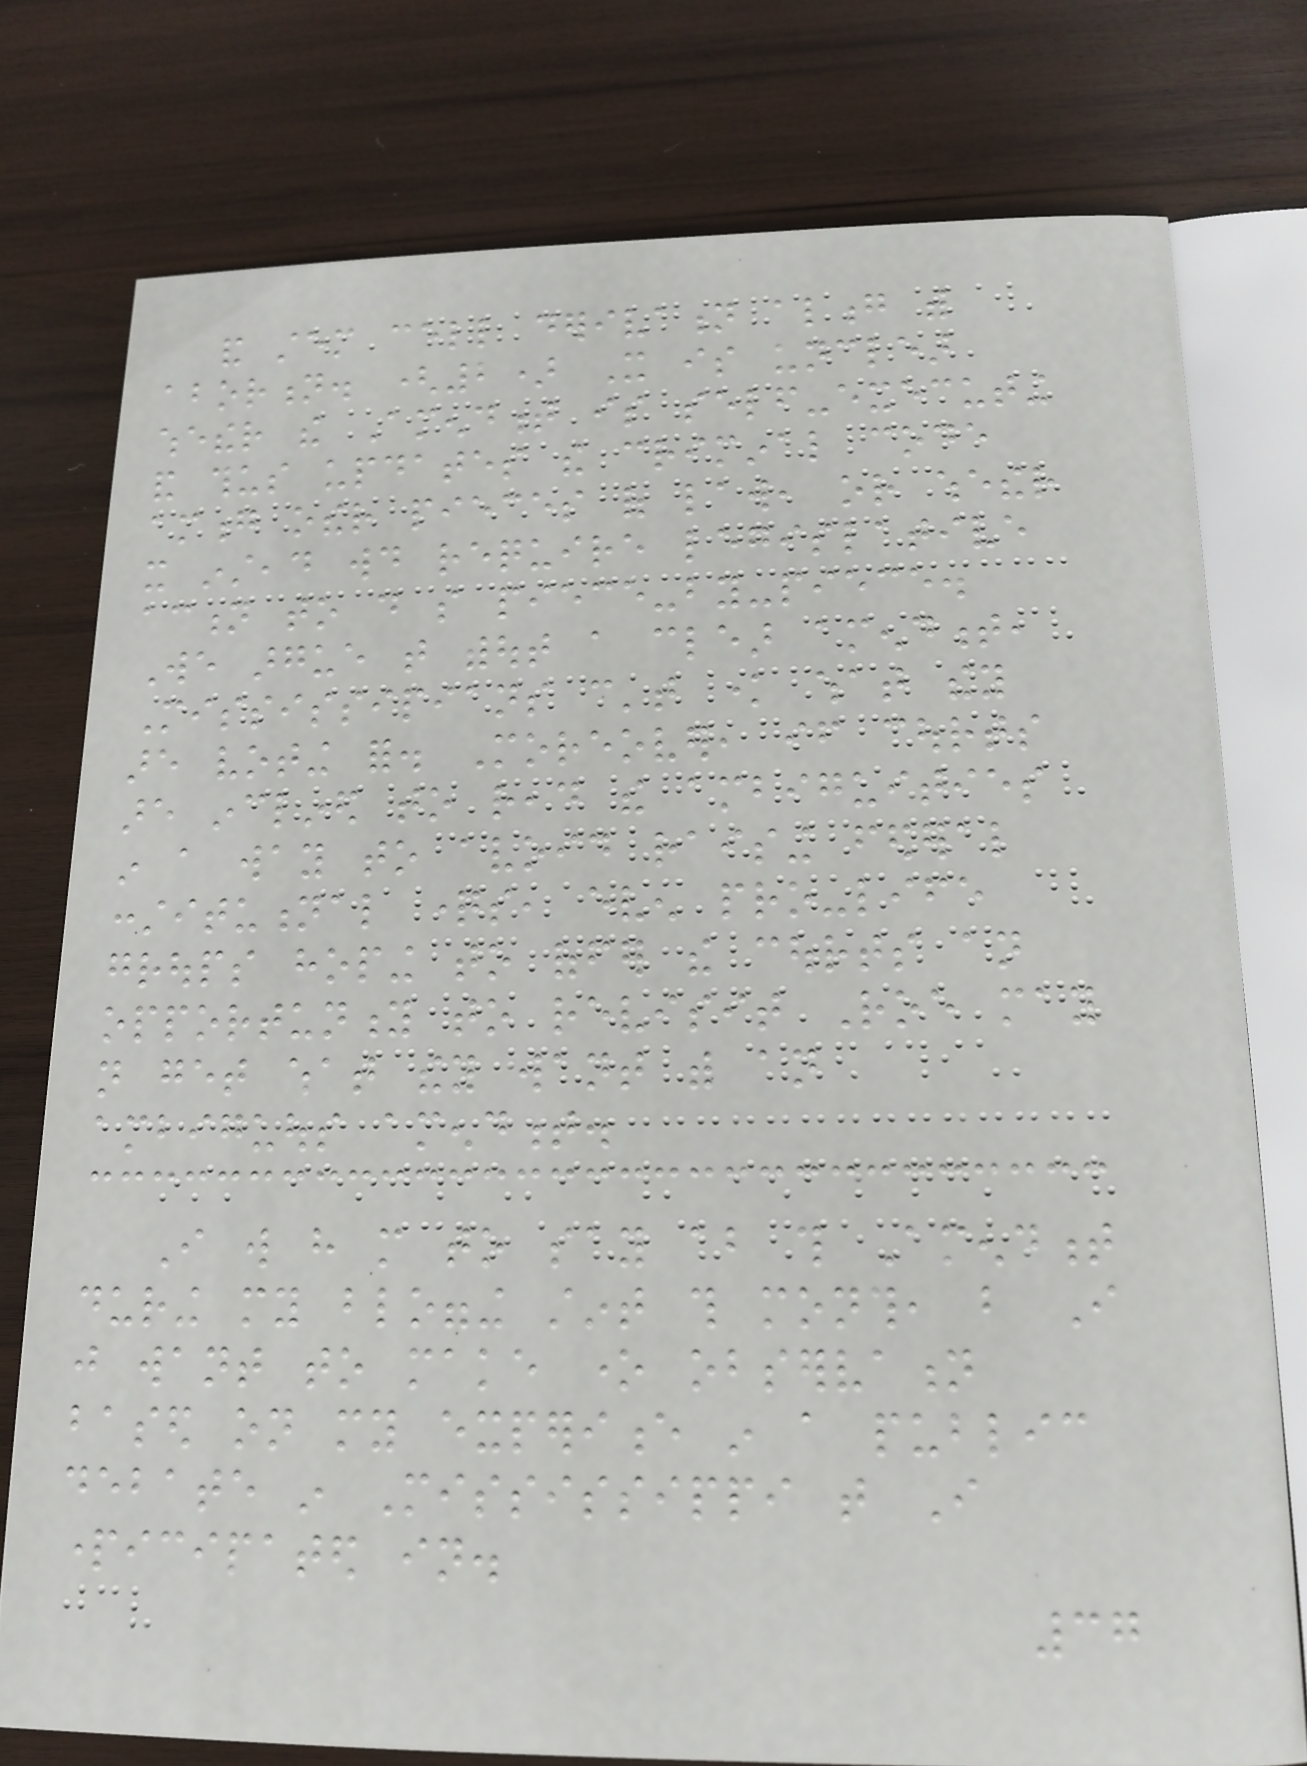and stem cell derivation along with
abortion. (2) It is unclear
whether the Amendment is self-executing
and thus updates the criminal code
among other pieces of law, or whether
it instead would require legislative
action to do so piece-by-piece.
We argue that without a clear amendment,
Mississipians can't know what they
are voting for. Moreover, if courts
are inclined to read the ambiguities
in a way to avoid raising federal
constitutional questions, even pro-life
groups hoping to offer the courts an
opportunity to revisit Roe may
not get what they want with an
ambiguous amendment.
I will have more to say about this Amendment
during my blogging stint this month, but I
just want to make one observation
based on my experience in a public
debate in Mississippi that I
participated in.
37
